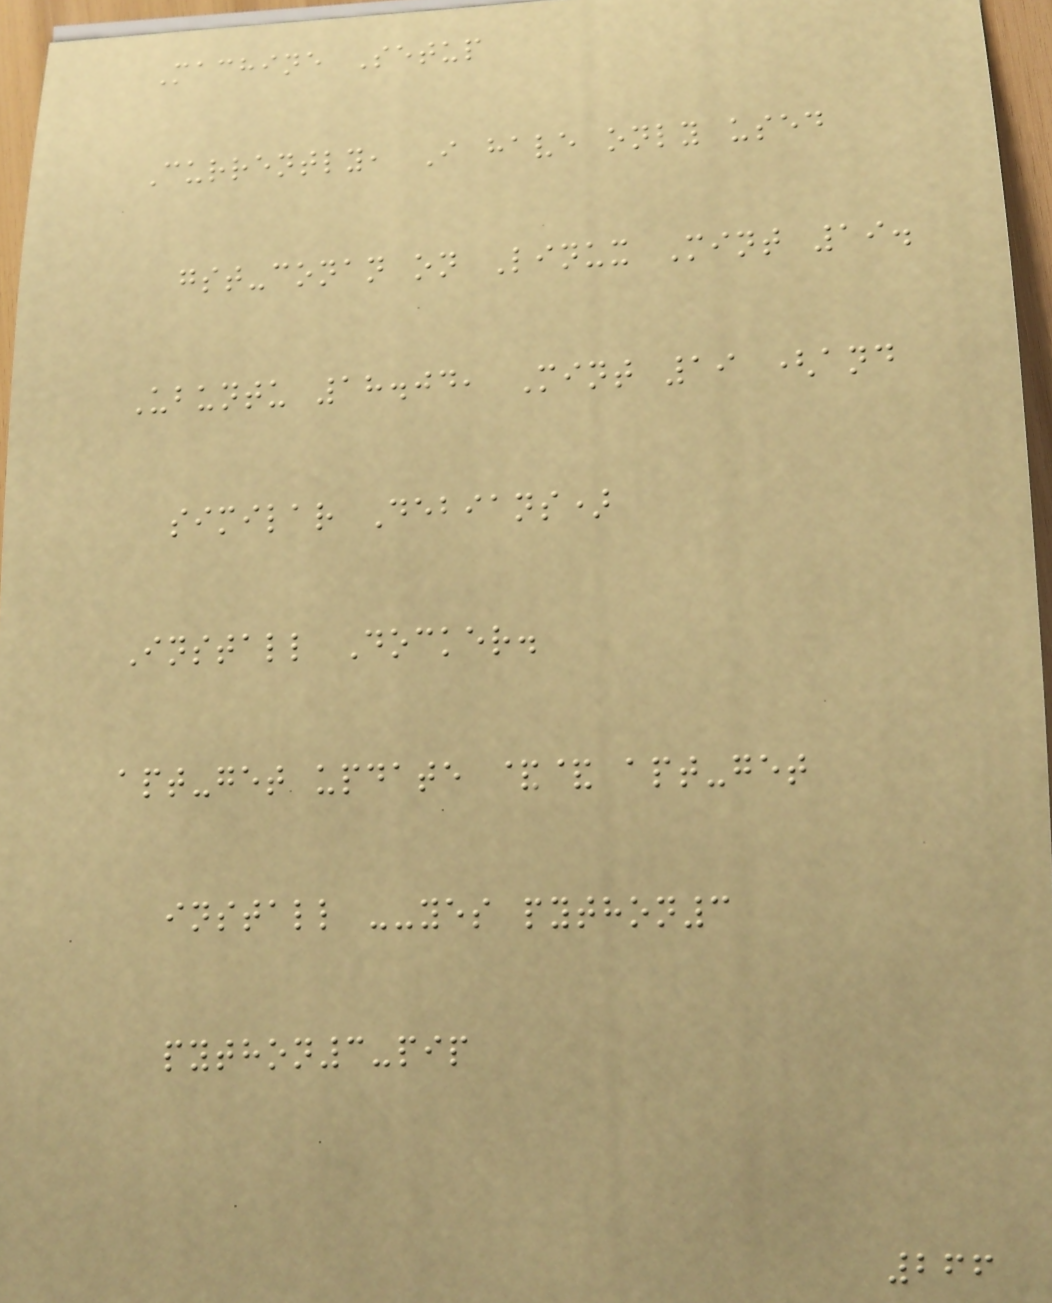Machine Setup
Currently, I have only used
gst-conan on Linux Mint 19.
Ubuntu 18.04, Mint 19 (and
similar Debians)
Install Docker.
apt-get update && apt-get
install --yes python3
python3-pip
266
